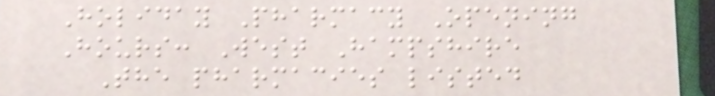Holiday Pharmacy Opening
Hours: West Hampshire
The pharmacies listed
